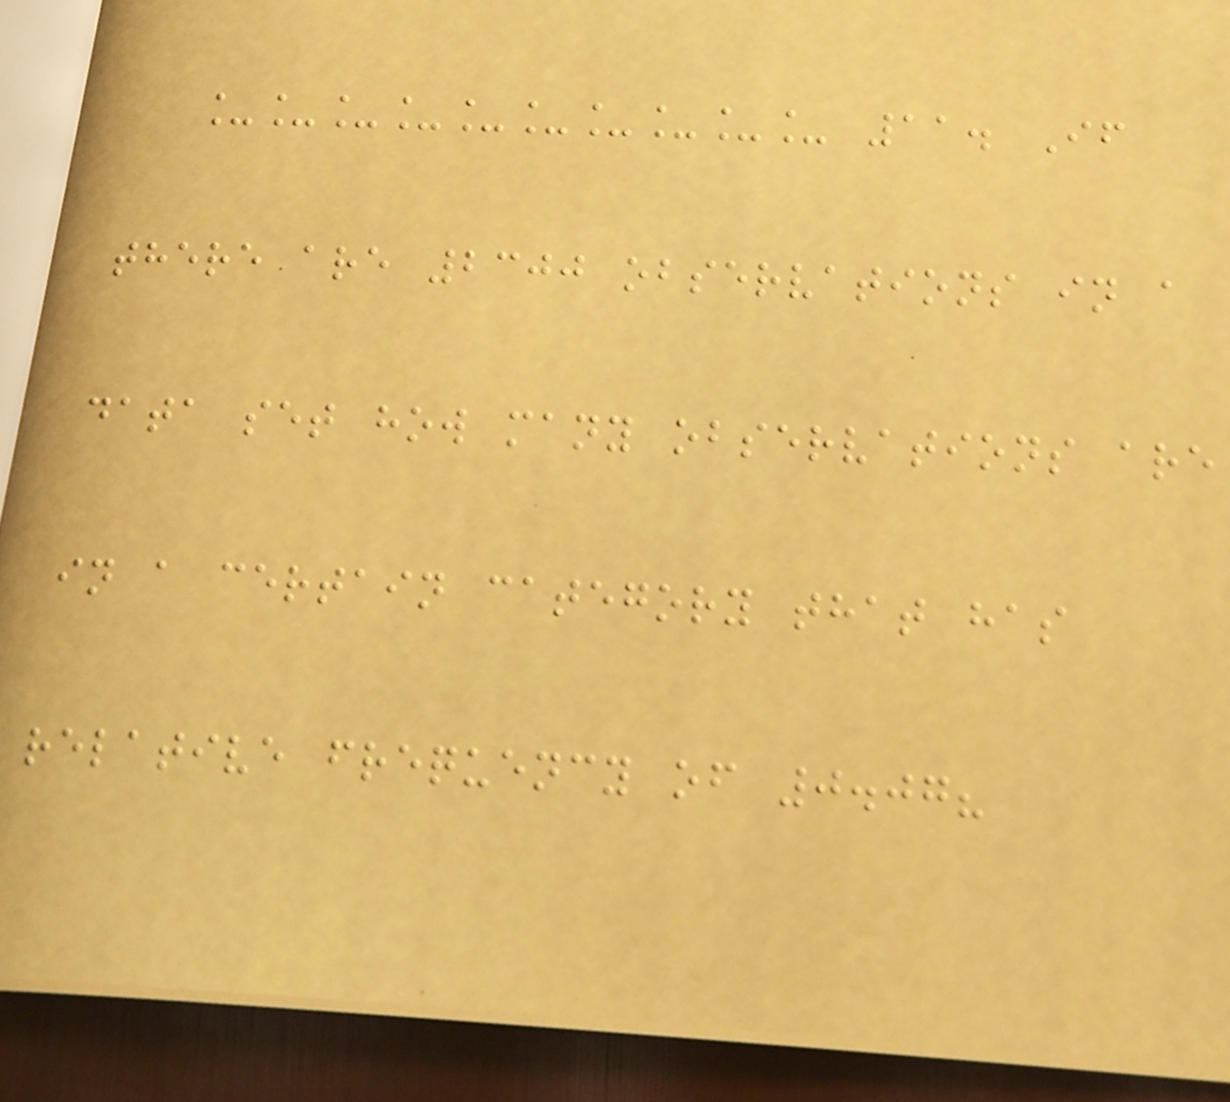__________ 11. If
there are 2300 observations in a
data set how many observations are
in a certain category that has
relative frequency of 0.07?
